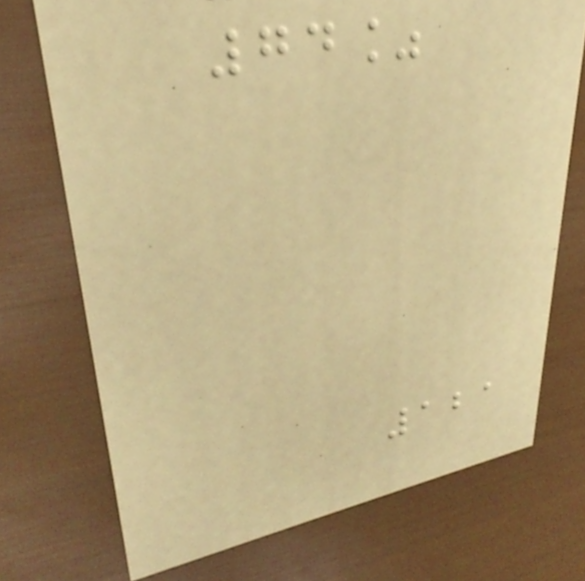74%
121
